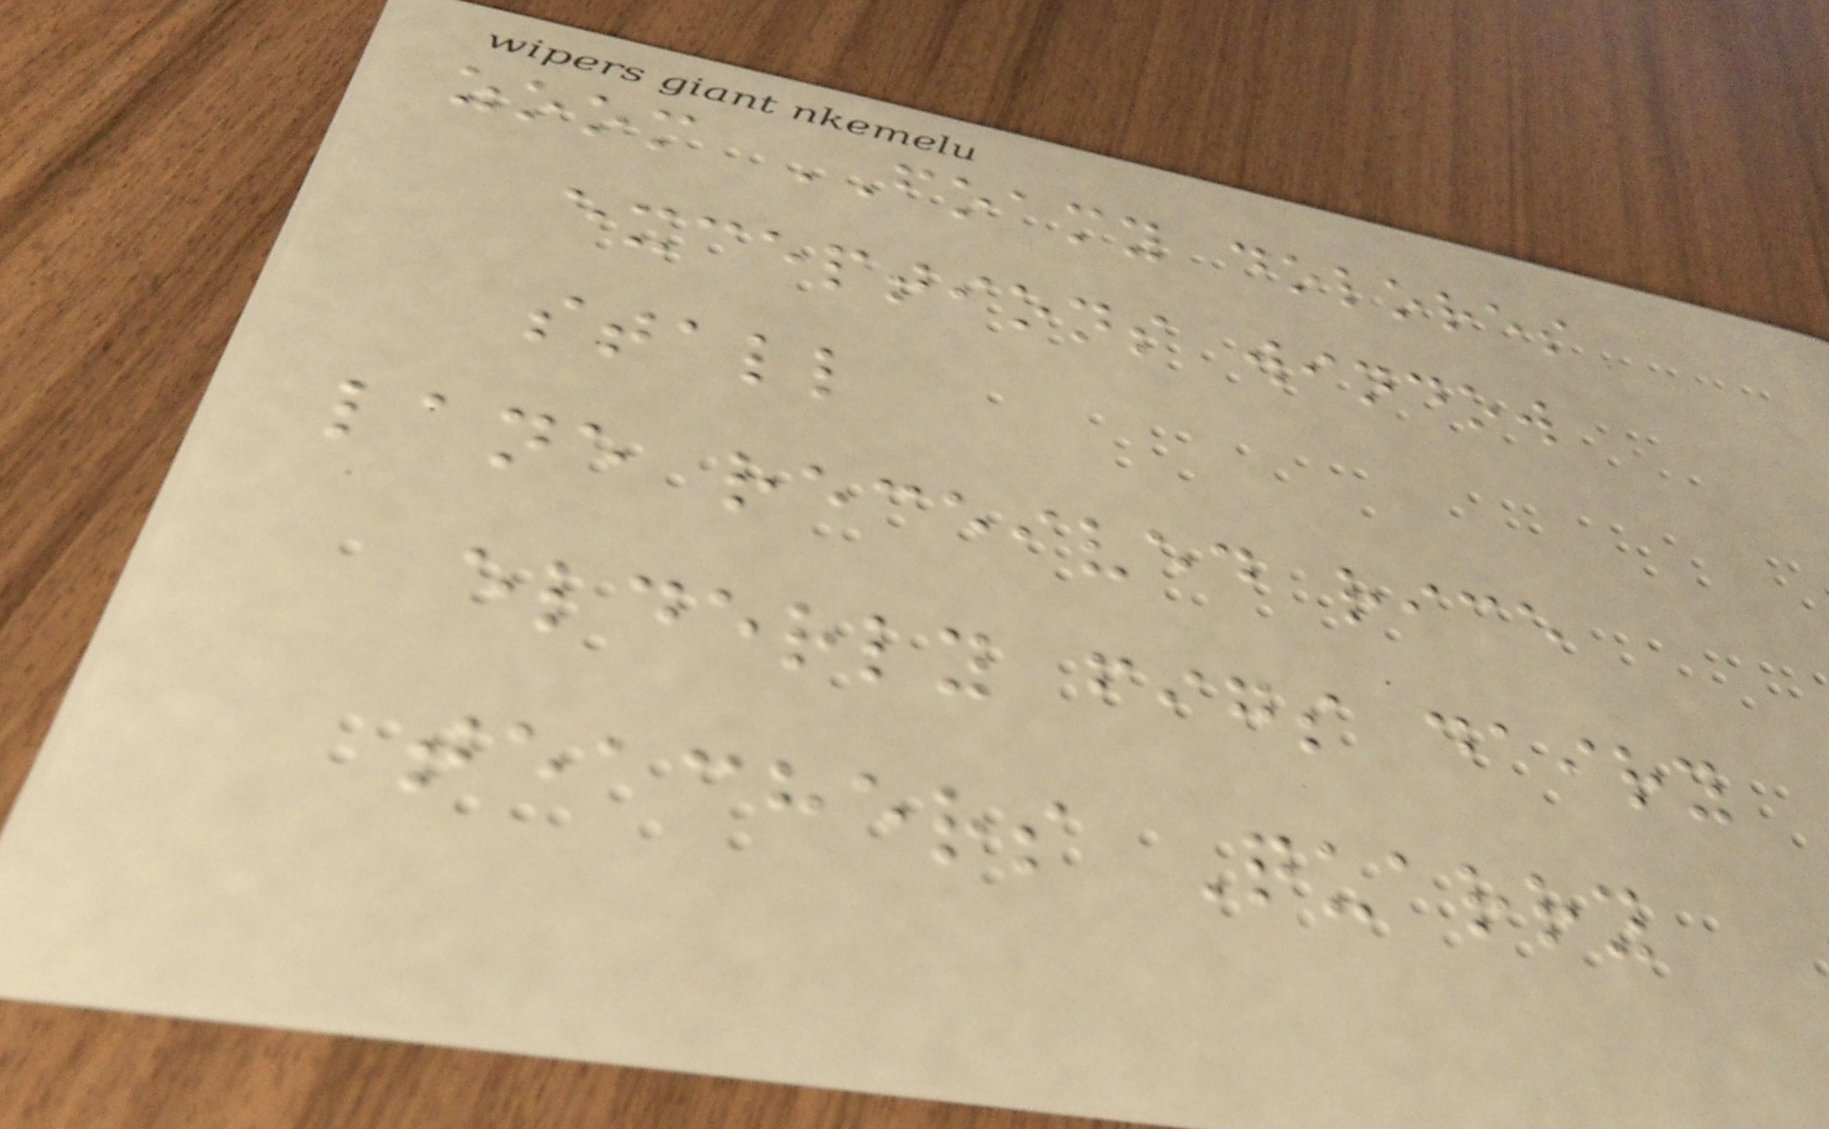zoom FOAMY dolores
exceptions window
stall
lane received rice
elderly figs dairy
teachers Quarry
